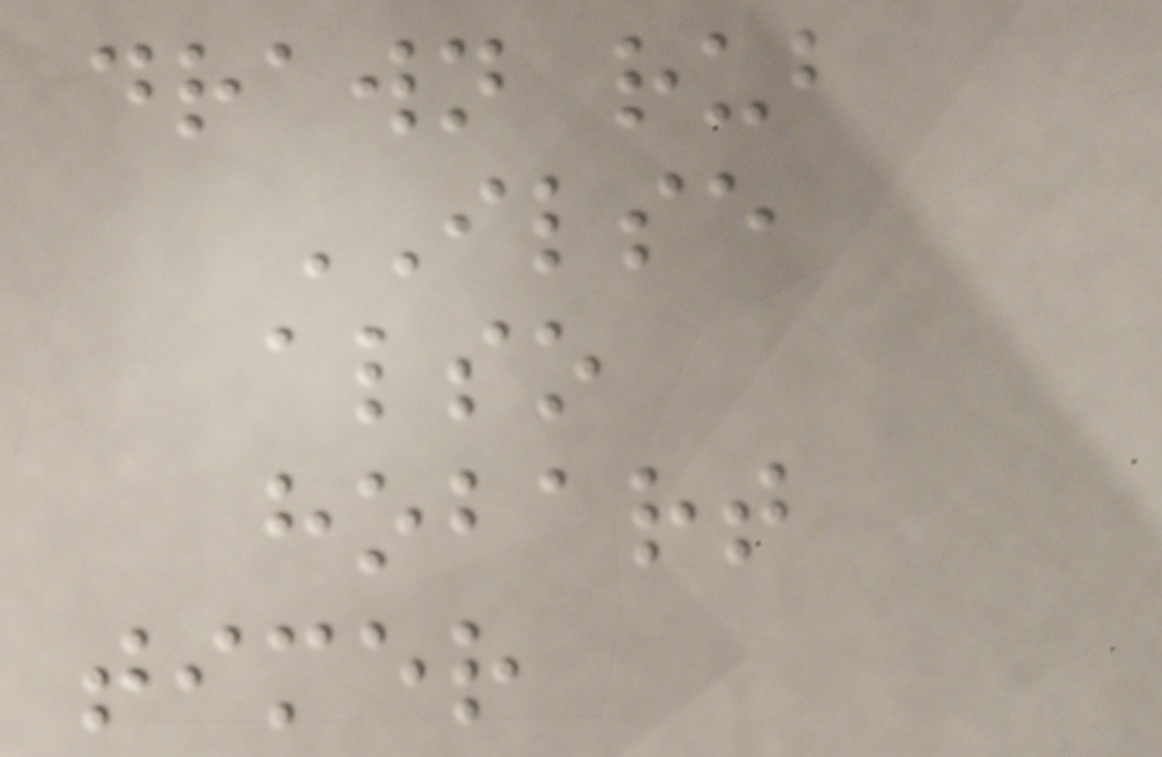drawn rub
ILSE
also
hobart
timer
